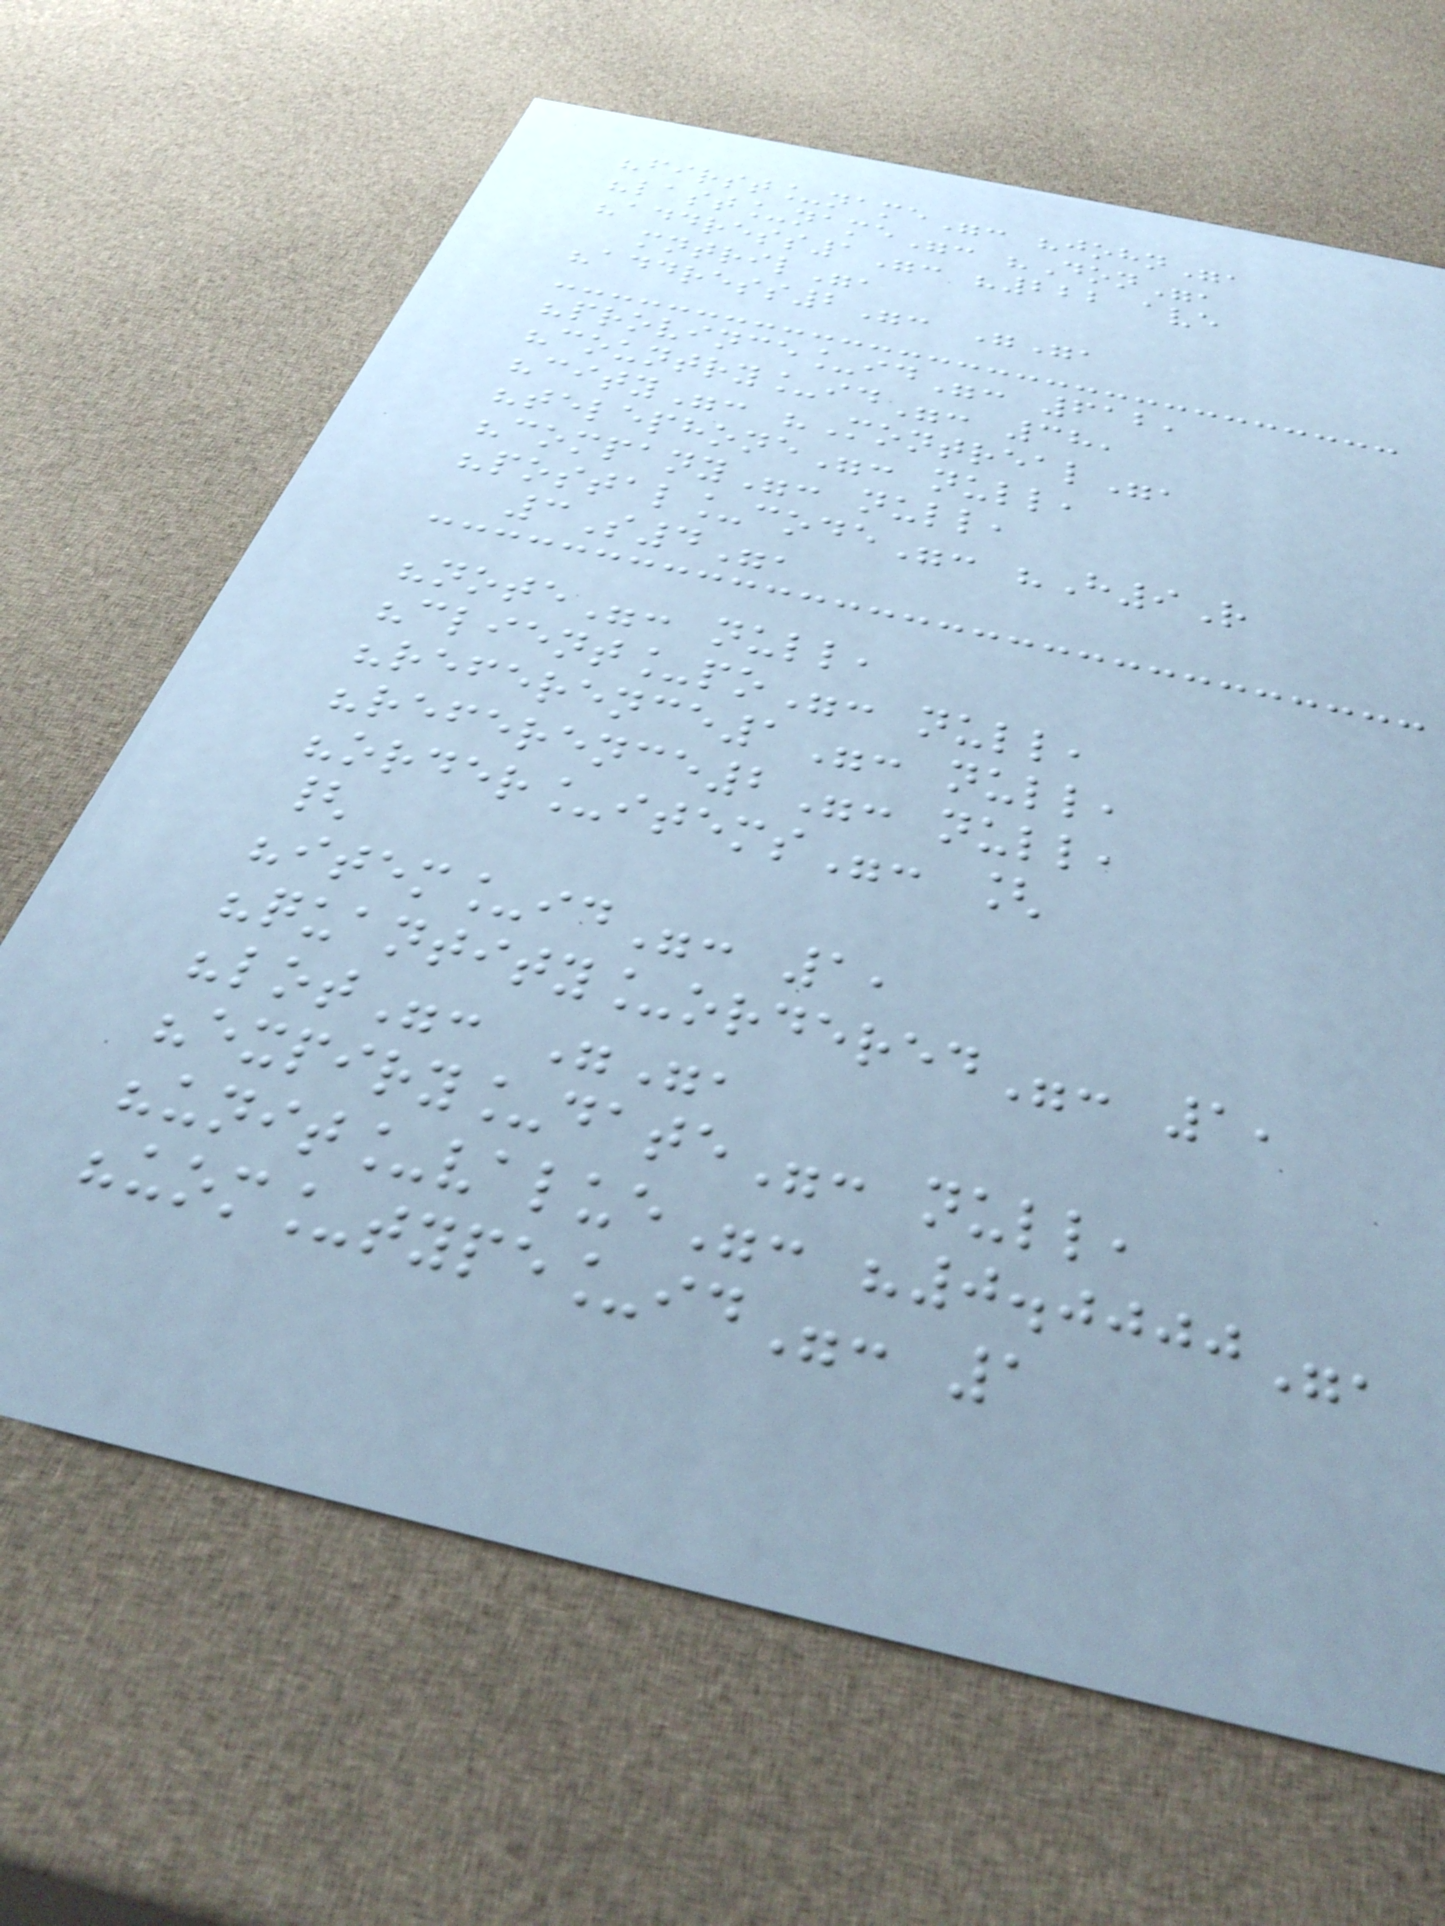"first_name": "john",
"last_name": "Don",
"address1": "222 ave
mntril",
"address2": "",
"province_id": 612,
"country_id": 38,
"city": "Montreal",
"telephone": null,
"company": null,
"postal_code": "H9R
3S4",
"note": null,
"client_po": null,
"reference1": null,
"reference2": null,
"order_items": [
{
"item_id": 1,
"quantity_ordered": 1,
"lot": "",
"expiry_date": null,
"unit_value": "0.0000",
"uom_type_id": 1
